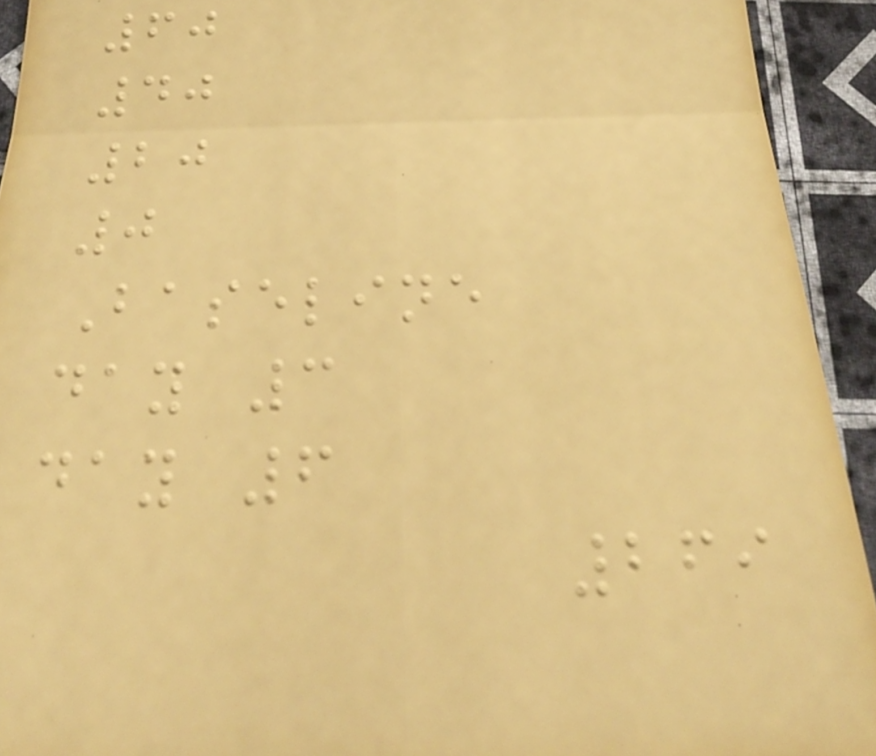60
40
20
0
Baseline
day 3
day 6
269
